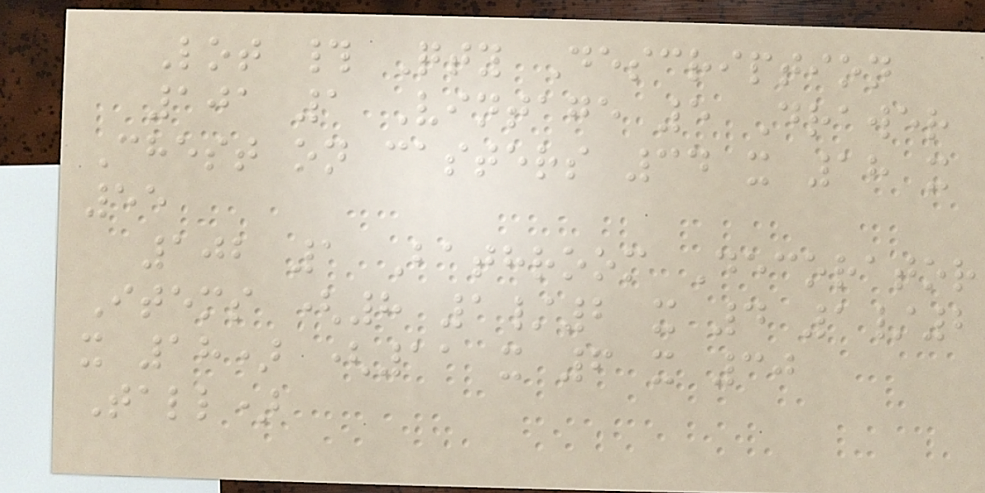Lot # Qty Description
101 1 Vintage 5 Drawer
Chest on casters 34 x 18 x
55
102 1 Bathroom Decorator
Items (8 1/2 x 4 1/2
x 18) (11 x 6 x 30
Tall)
